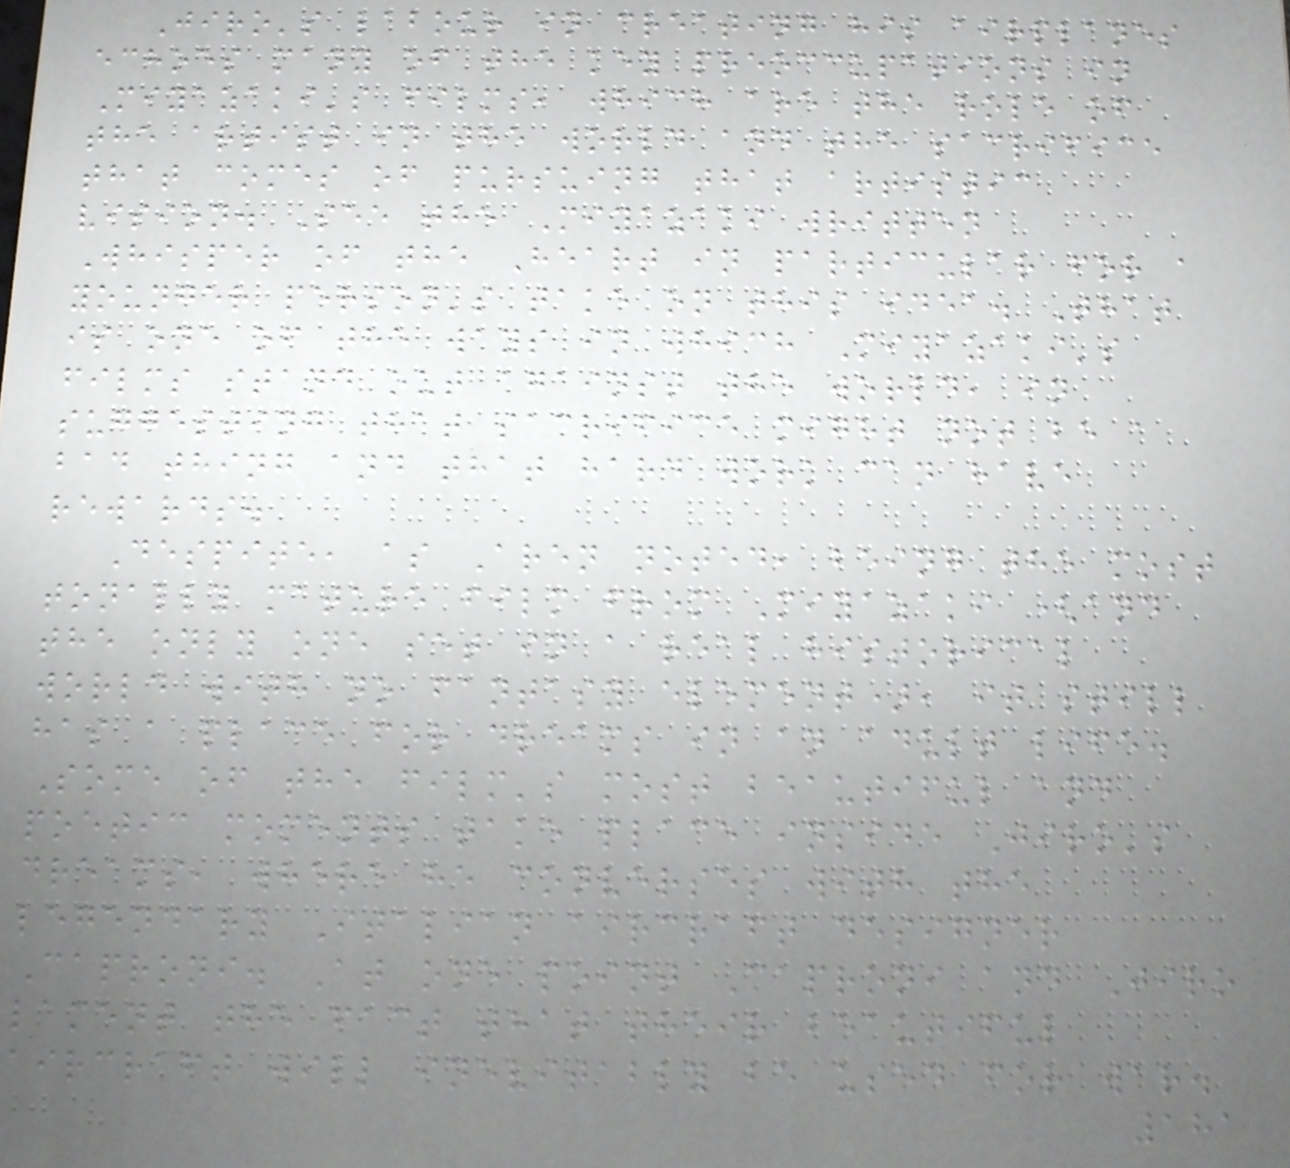Jiro's labour in creating his airplanes
echoes many of the key preoccupations in
Miyazaki's films, which are the role of
the artist in the world and the sacrifice
that comes of pursuing that artistic
vision. See the Miyazaki written
Whisper of the Heart in particular for a
younger person's take on this idea. That
is one of the ways in which Miyazaki's
films stand out against the world, in
suggesting that sacrifice might not be a
bad thing and that hard work can have
rewards.
Despite, as Aren noted, being the most
tonally mature film from Miyazaki (and
the only one set in a real historical
world with no fantasy element), it still
has a place for dreams in an adult life.
Some of the film's most beautiful and
poetic moments take place inside Jiro's
dreams, where he converses with the
legendary Italian aircraft designer
Caproni. At one point Caproni and Jiro
lament the fact that their beautiful
aircraft will inevitably be used for war.
181
